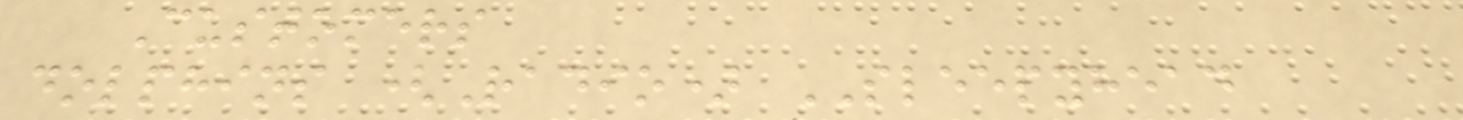Customers
dolphins (Radio) SLEEPYHEAD
